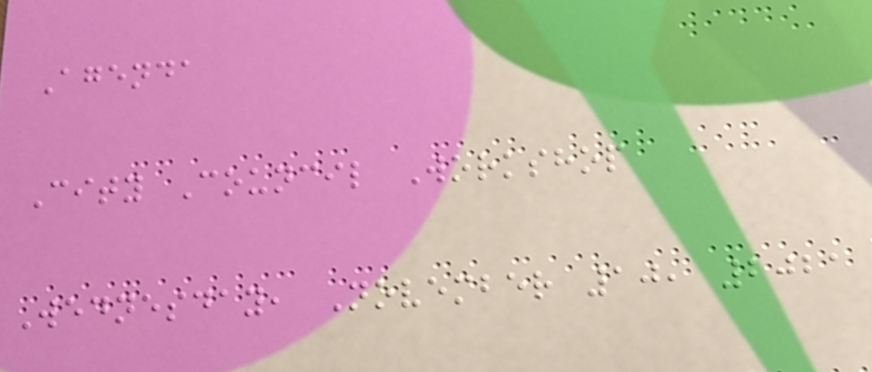Agenda
City Council Workshop
Wednesday, November 10, 2021
